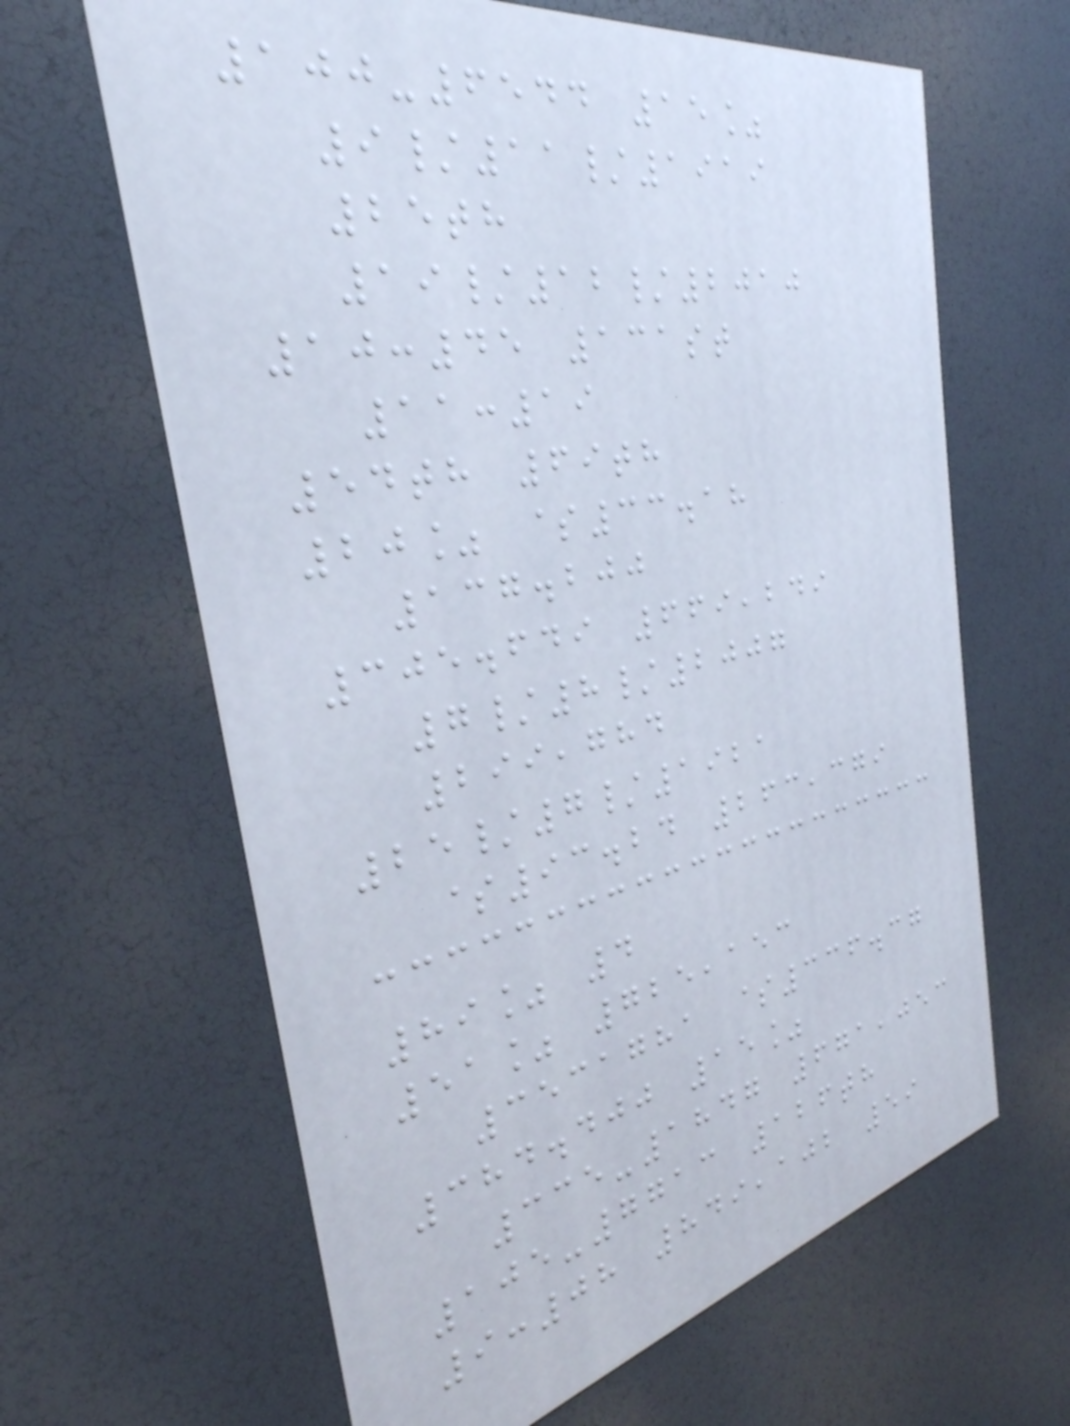100-6544 15%
9/11/1919
25th
19/12/2010
10:45 131st
11:19
54th 69th
20% $33.18
137.200
305.649 669,249
7/8/2007
299,784
25/7/1921
$93.24 263,379
89% 4
51% 725,153
3531781 $336.37
384.400 15%
335-1847 671,053
105-7713 126th
9:08 849,102 59
